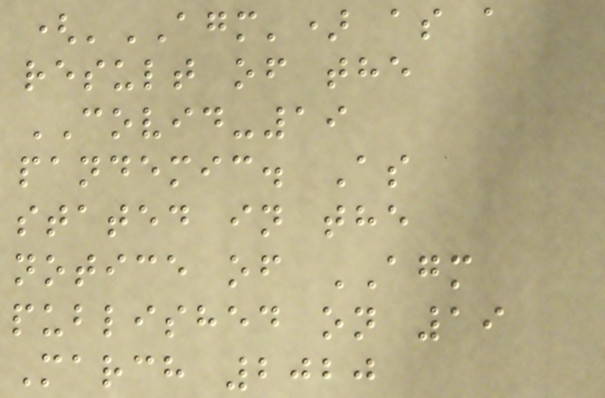('AGM') as a
result of the
COVID-19
pandemic. As
stated in the
notice of AGM
published on 19
March 2020
